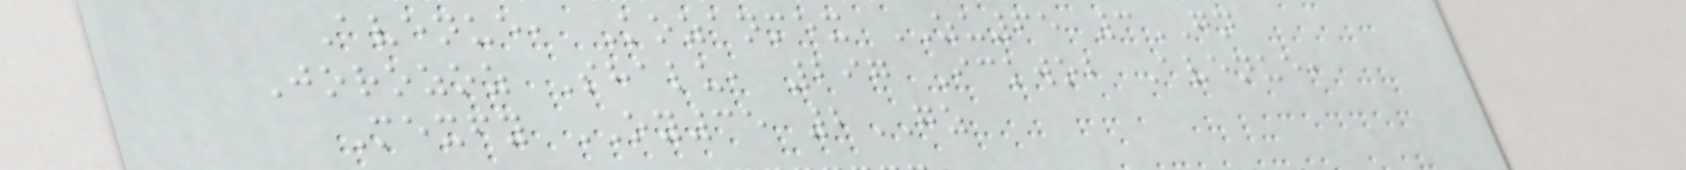Avenue, Kozanmex ZU65 3GN
Jorozoz Shalu, 297 Ickwob Avenue,
Mexfy OY35 2GZ
